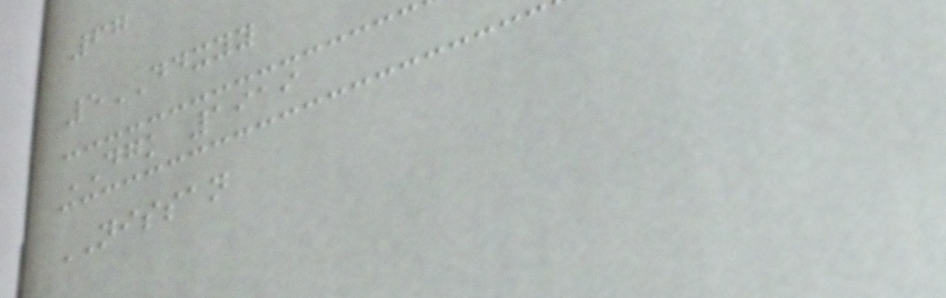67
5DDXYY
DGK 1919
NISSAN
